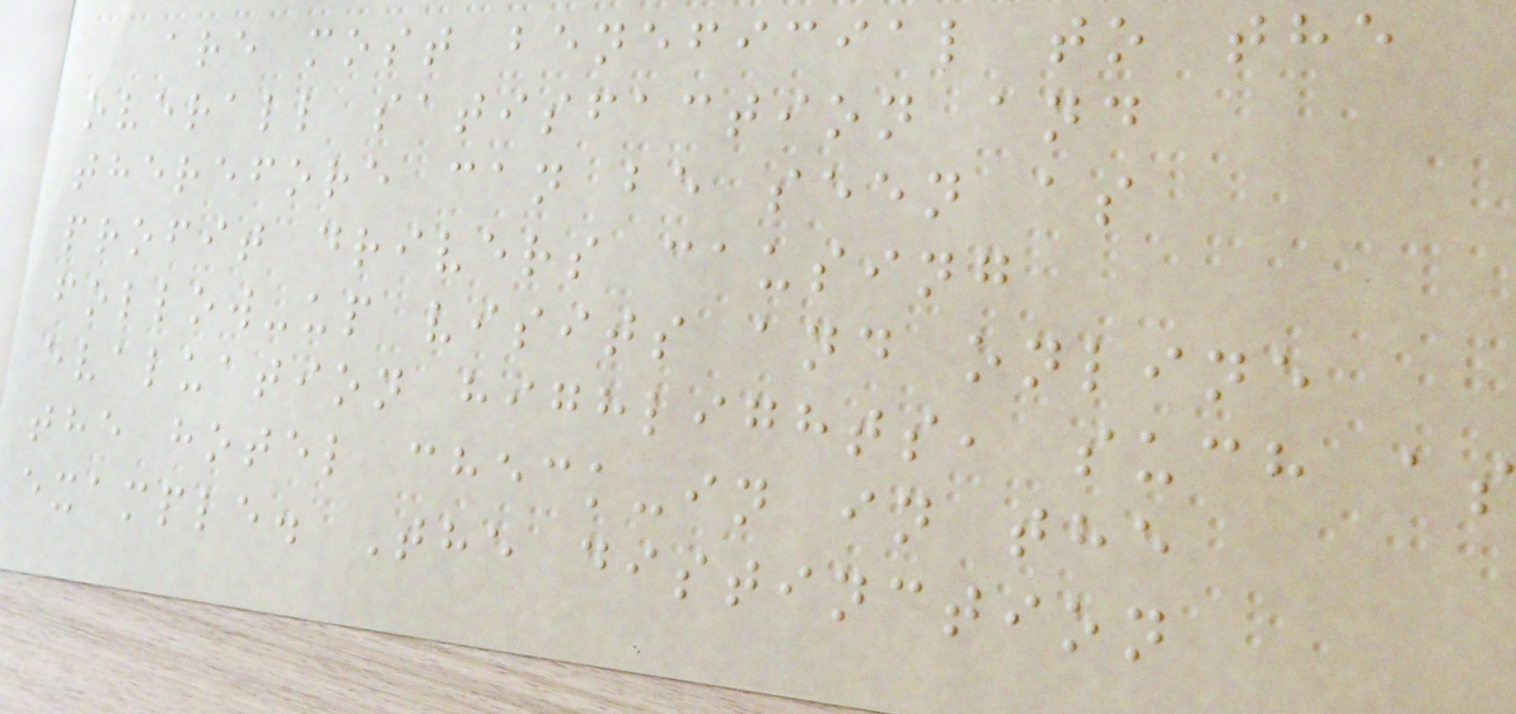are most beneficial to the
overall satisfaction and
therefore can be seen as
profit drivers causing
follow-up visits and online
evaluation highlights, such as
the hotel check-in in the
example. The distinction
